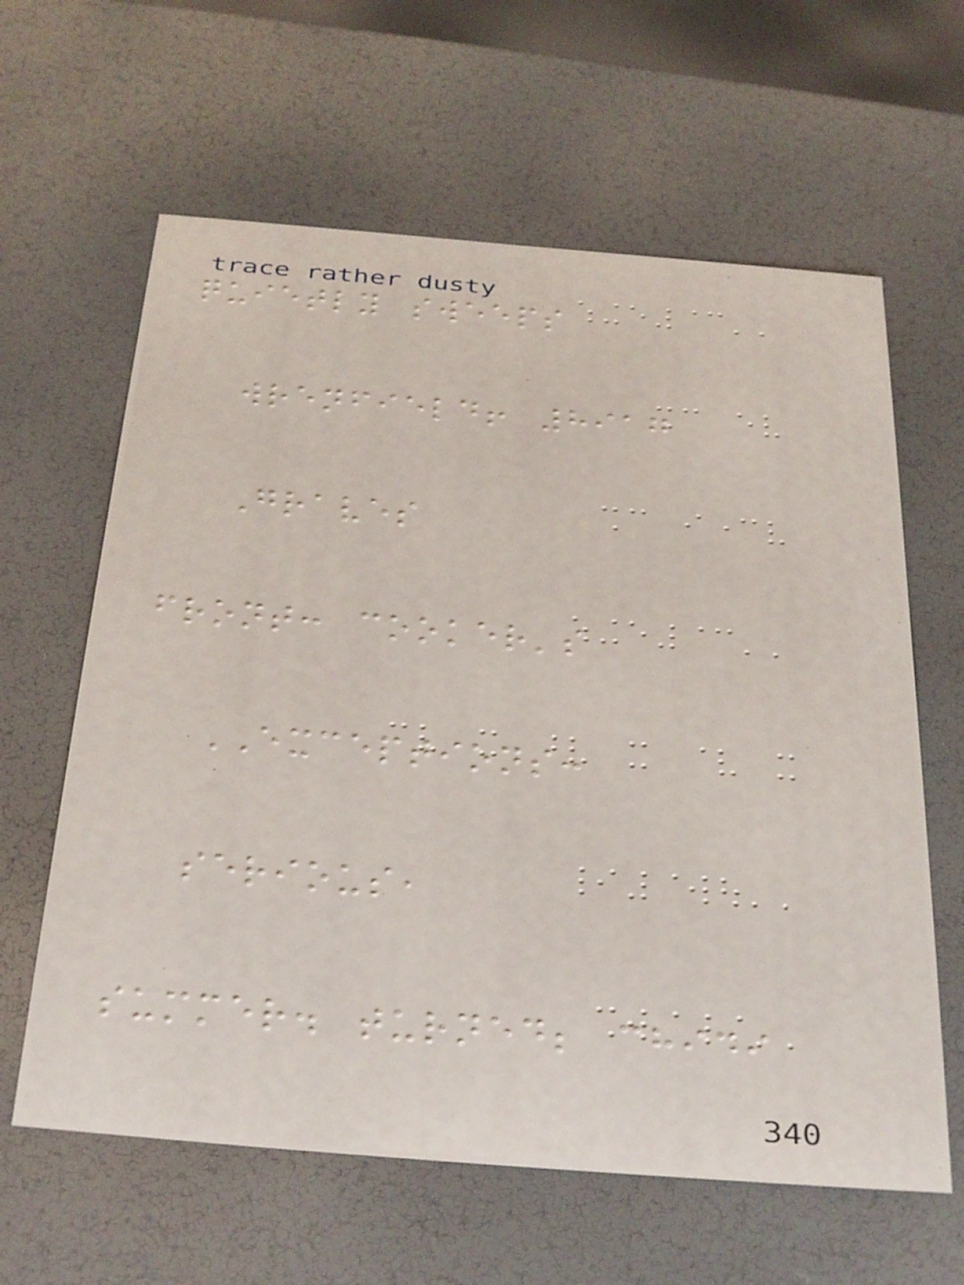quietly sweeps
wrenfield! 8917
Graves
front: cooker's
EXCEPTIONS:
serious,
summer. turned; chidi
